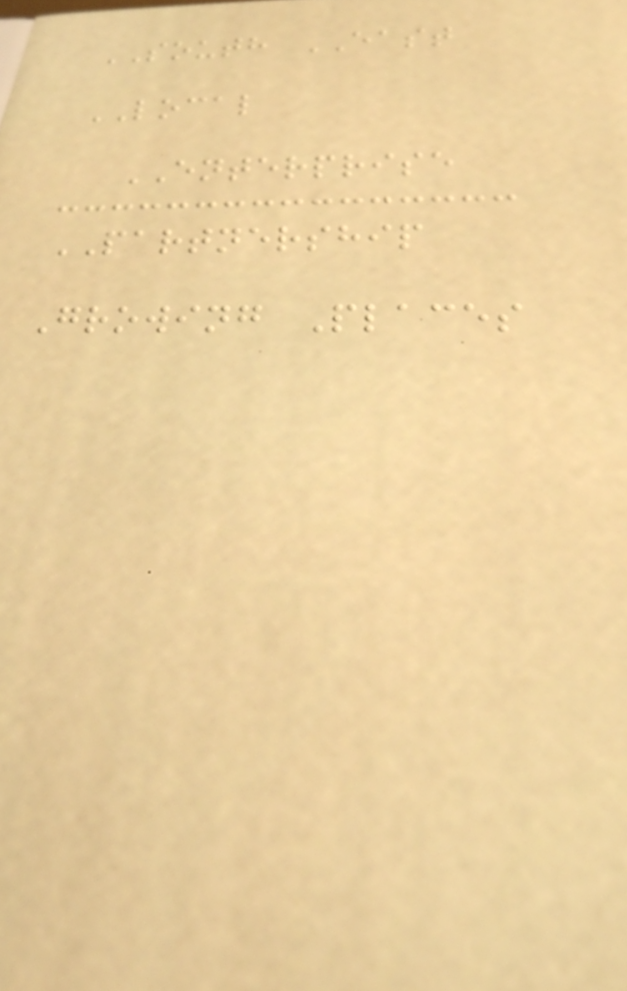SOUTH EAST
LOCAL
ENTERPRISE
PARTNERSHIP
Growing Places
